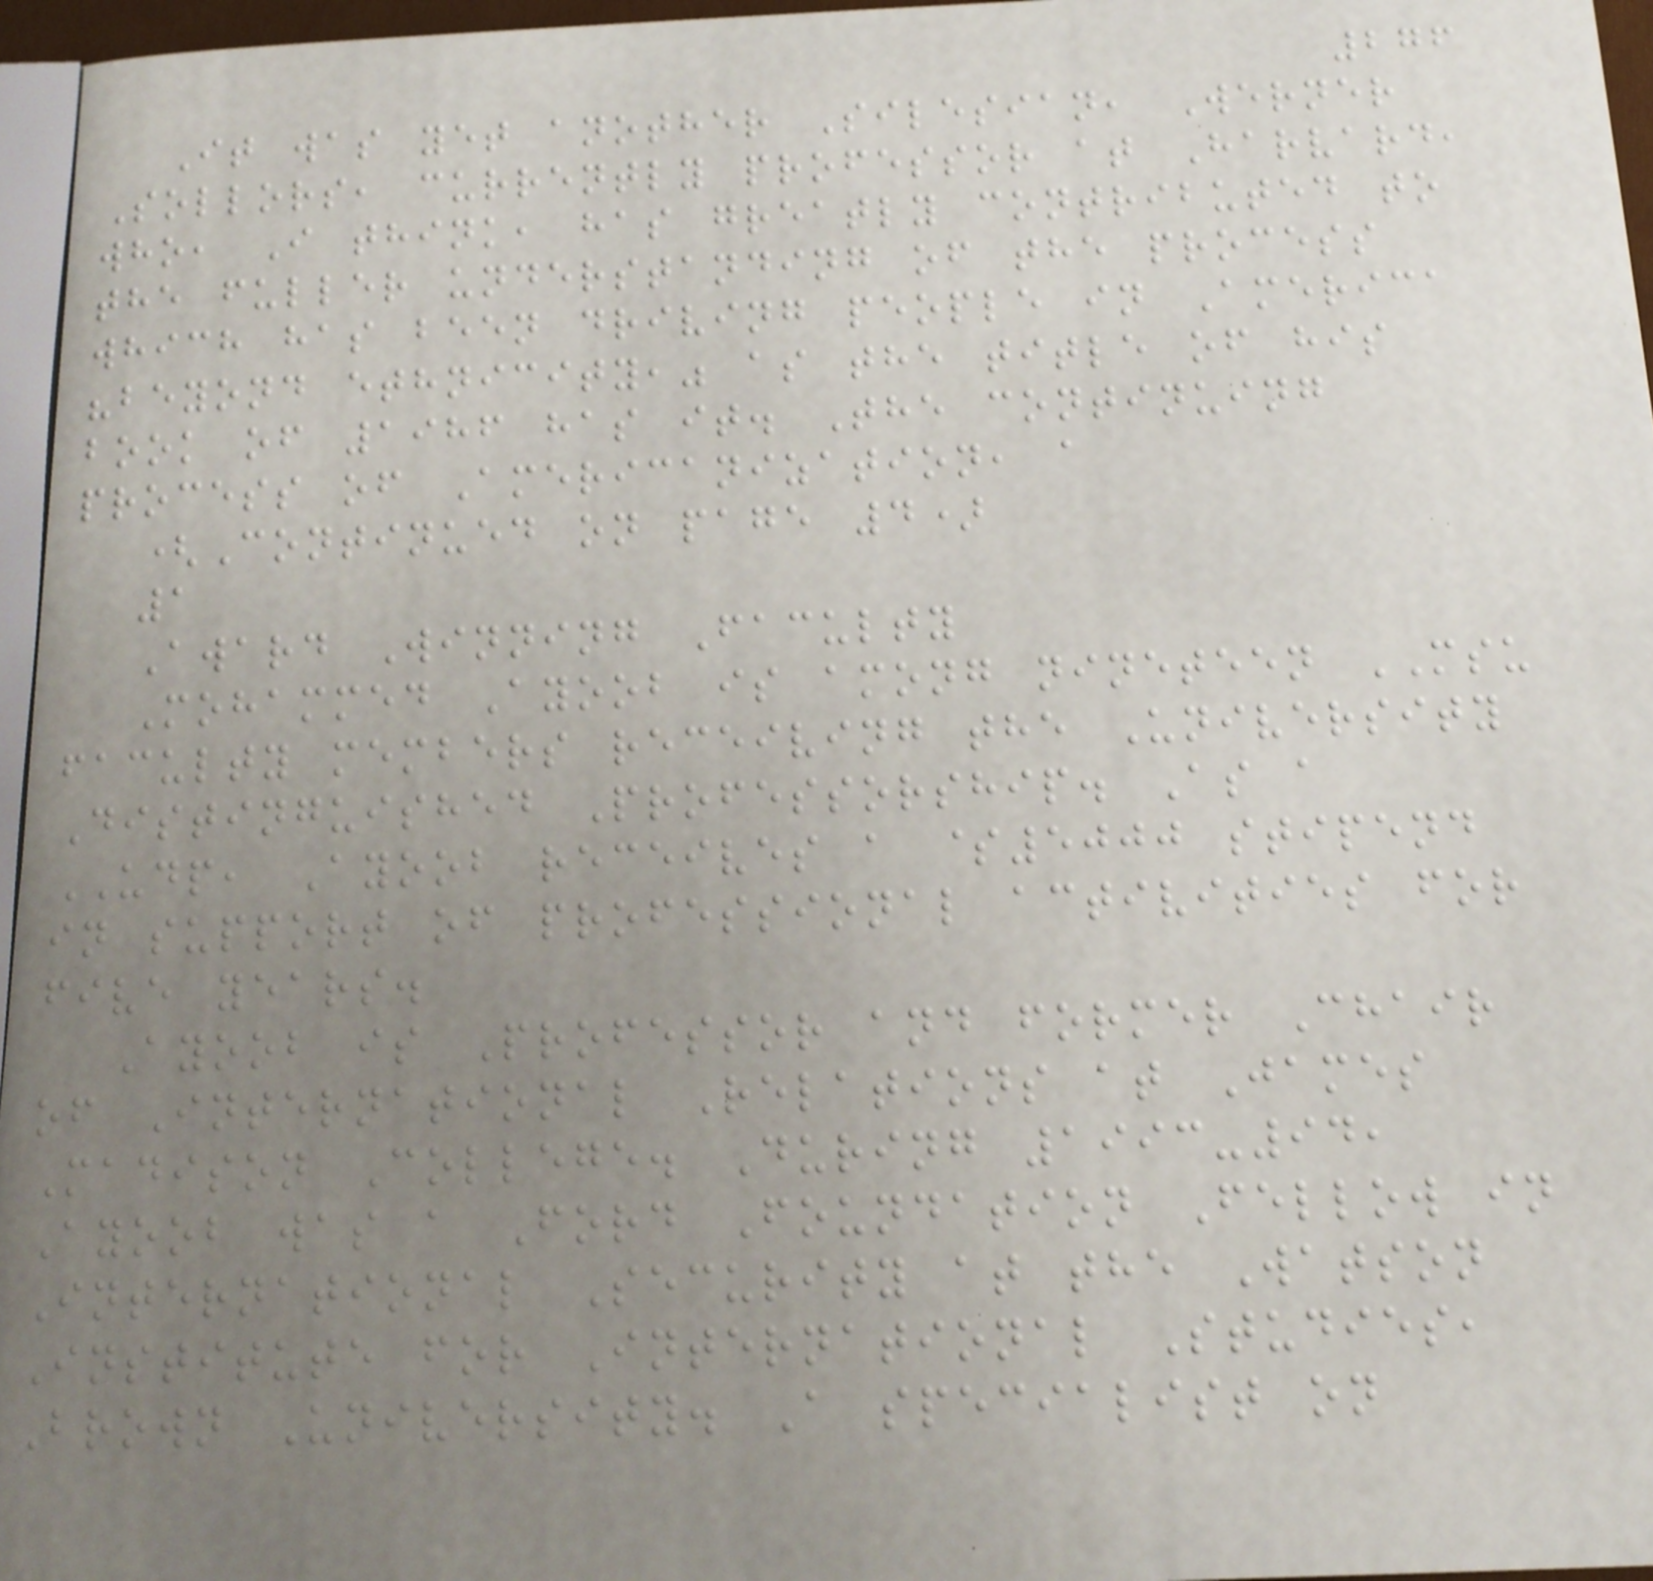276
It was yet another Silesian, Werner
Sollors, currently professor at Harvard,
who, I think, has greatly contributed to
the fuller understanding of the process
which has been driving people in America
"beyond ethnicity," as the title of his
book of 1986 has it. The continuing
process of Americanization, a
(Continued on page 4)
1
Award Winning Faculty
Mohammed Ayoob is among nineteen MSU
faculty members receiving the University
Distinguished Professorship. As a
UDP, Ayoob receives a $5000 stipend
in support of professional activities for
five years.
Ayoob is Professor and former Chair
of International Relations at James
Madison College. During 1993-94,
Ayoob was a Ford Foundation Fellow in
International Security at the Watson
Institute for International Studies,
Brown University. A specialist on
